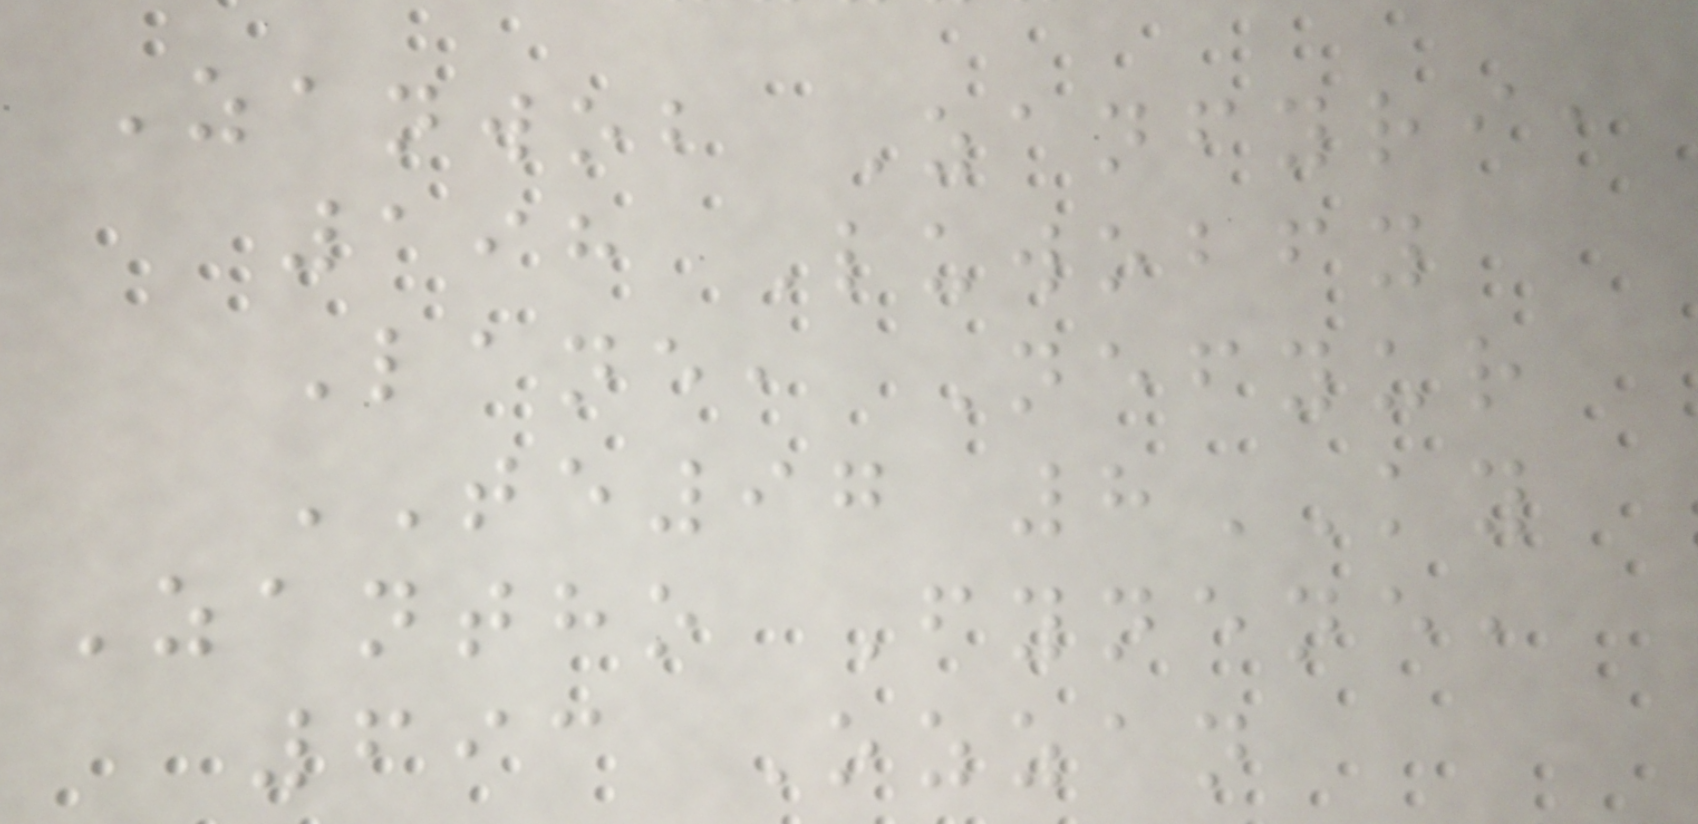Zanwob Zanfyri,
198 Luwobfy
Lane, Nefyur
TE97 8KY
Zantho Fynene,
693 Ozzan
